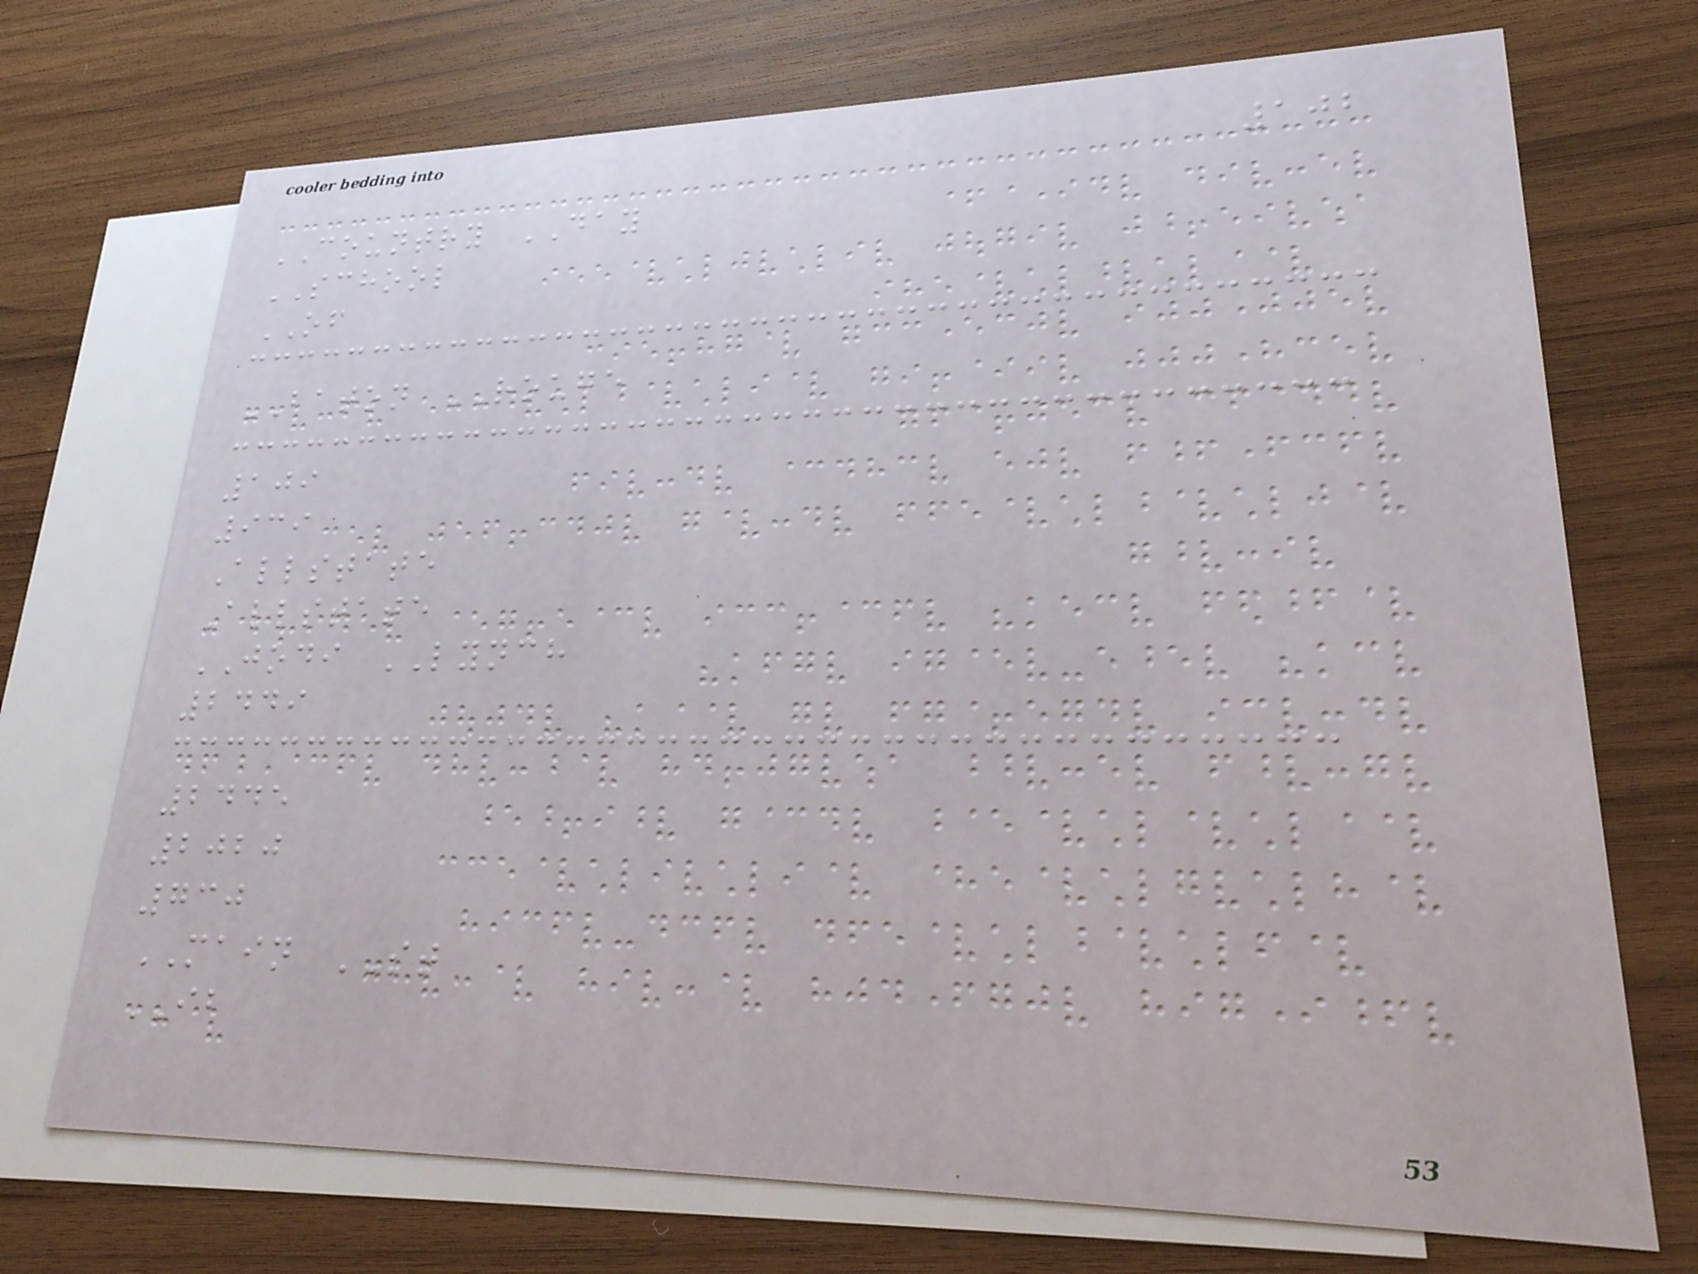102
COUNTRY DAY
SCHOOL
OF
BATON ROUGE
109
939
Allstate
Allstate
JODI LYNCH
2449
2445
2020
730
MAIN ST
IB
